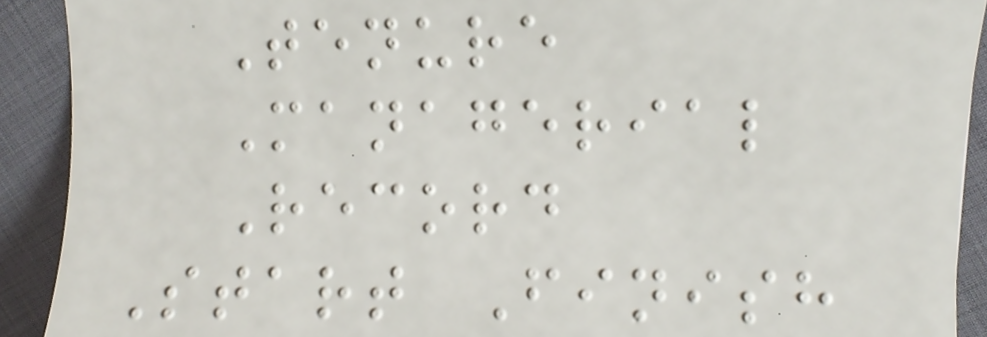Tenure
Managerial
Record
Start Finish
